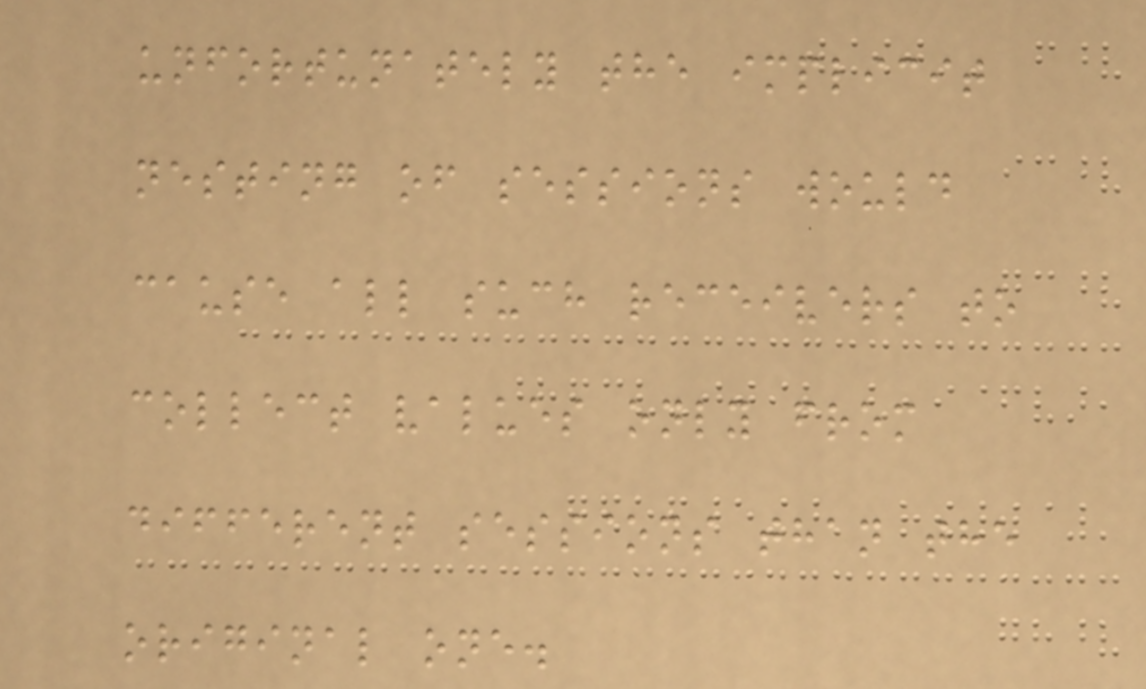unfortunately the implicit
nesting of sessions would
cause all such receivers to
collect values only from
different sessions than the
original one.
